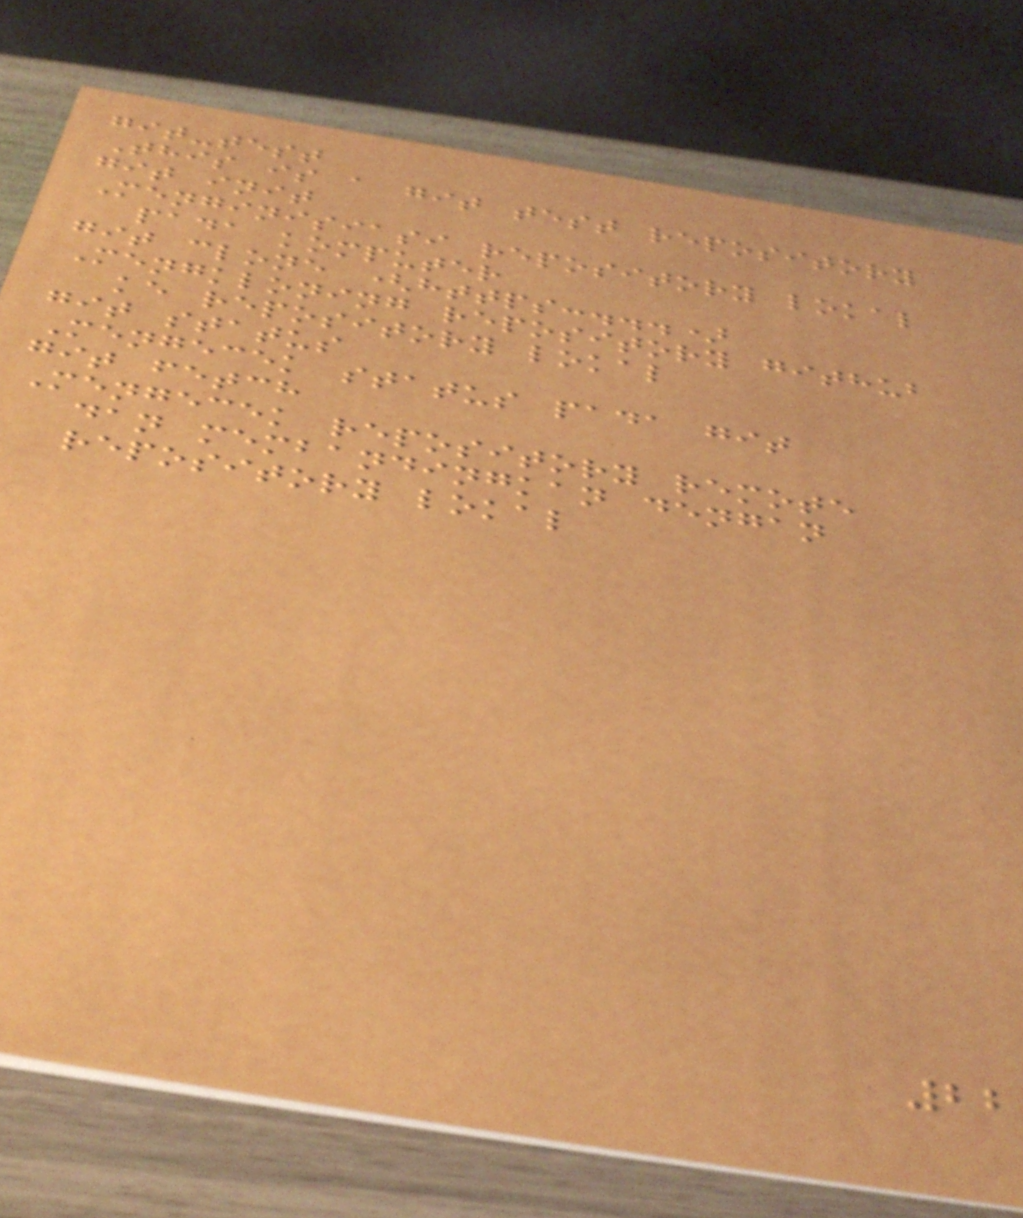git-test
This is a git test repository
git init
Menginisiasi repository lokal
pada komputer
git clone (https:...)
Mengkloning repository github
ke repository lokal
git status
Mengecek status pada git
git fetch
Mengecek repository remote
dan membandingkan dengan
repository lokal
22
